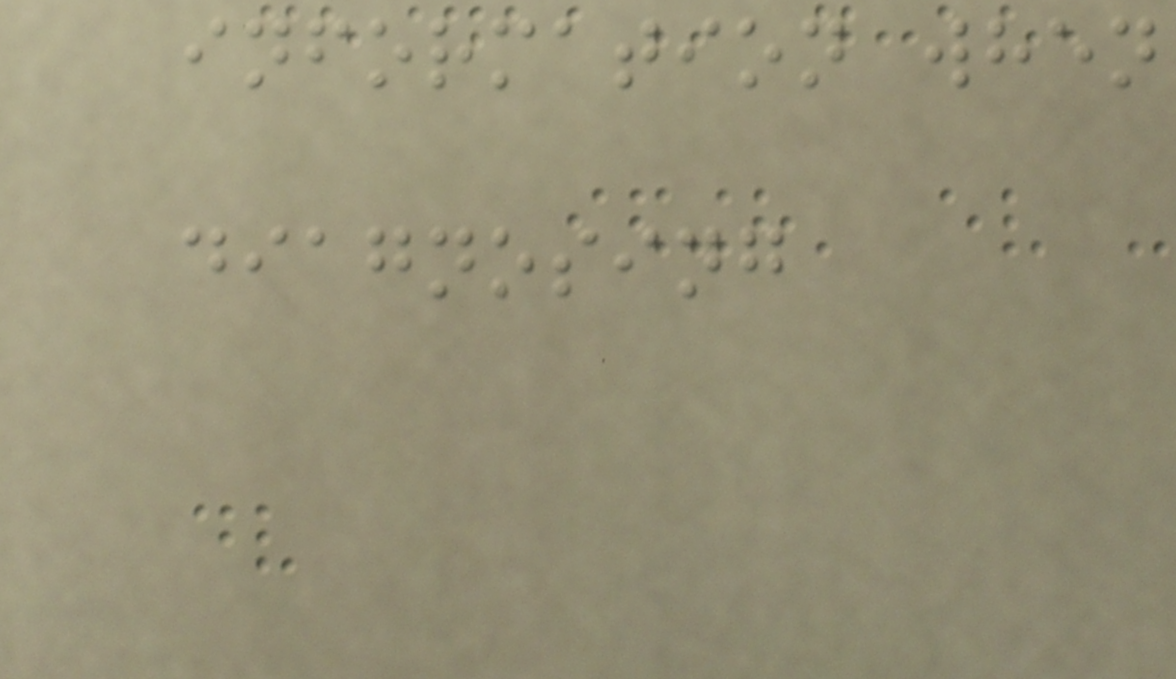information when
diagnosing
